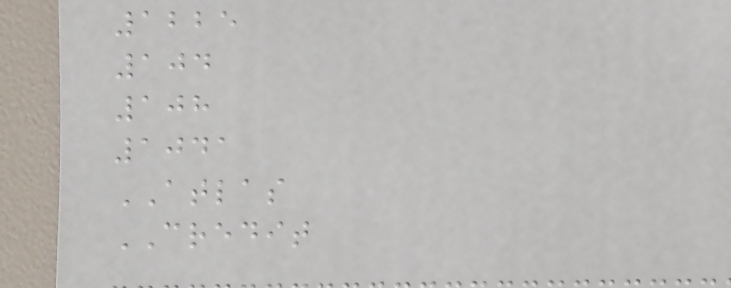1225
104
108
1041
ATLAS
CREDIT
